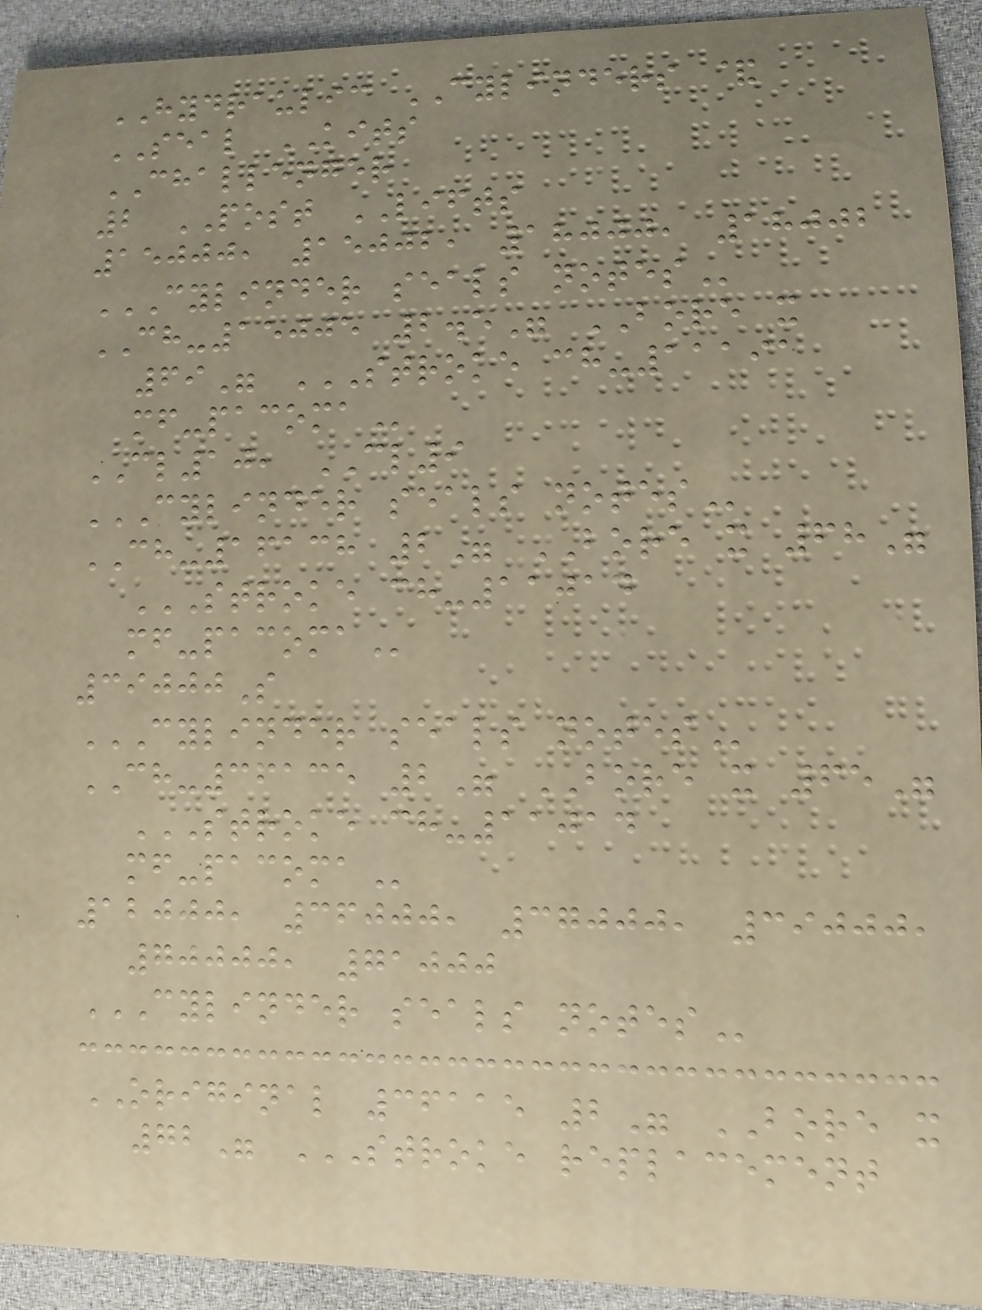HYDRAULIC CYLINDERS &
SEAL KITS
CHALLENGER
2 POST LIFTS
15000, 15002, 18000, 18002
CYLINDER SEALS NOTES
CH-15005 2.5" BORE x
69" STROKE CH-11191
MF-PACOMA
CL10, CL9
CYLINDER SEALS NOTES
CH-16138 2" BORE x 68"
STROKE CH-11014
MF-PACOMA
39000S
CYLINDER SEALS NOTES
CH-36135 2" BORE x 65"
STROKE CH-11014
MF-PACOMA
12000, 36000, 37000, 39000,
70000, 71000
CYLINDER SEALS NOTES
ORIGINAL 36115 2" BORE x
72" STROKE REPLACEMENT
